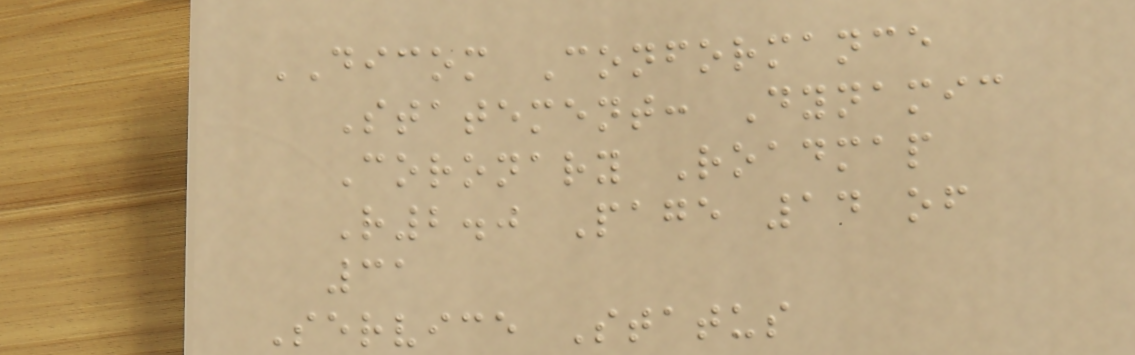DICOM Conformance
Statement: Dynamic
Coronary Roadmap
R2.0 Page 14 of
31
Service Status
